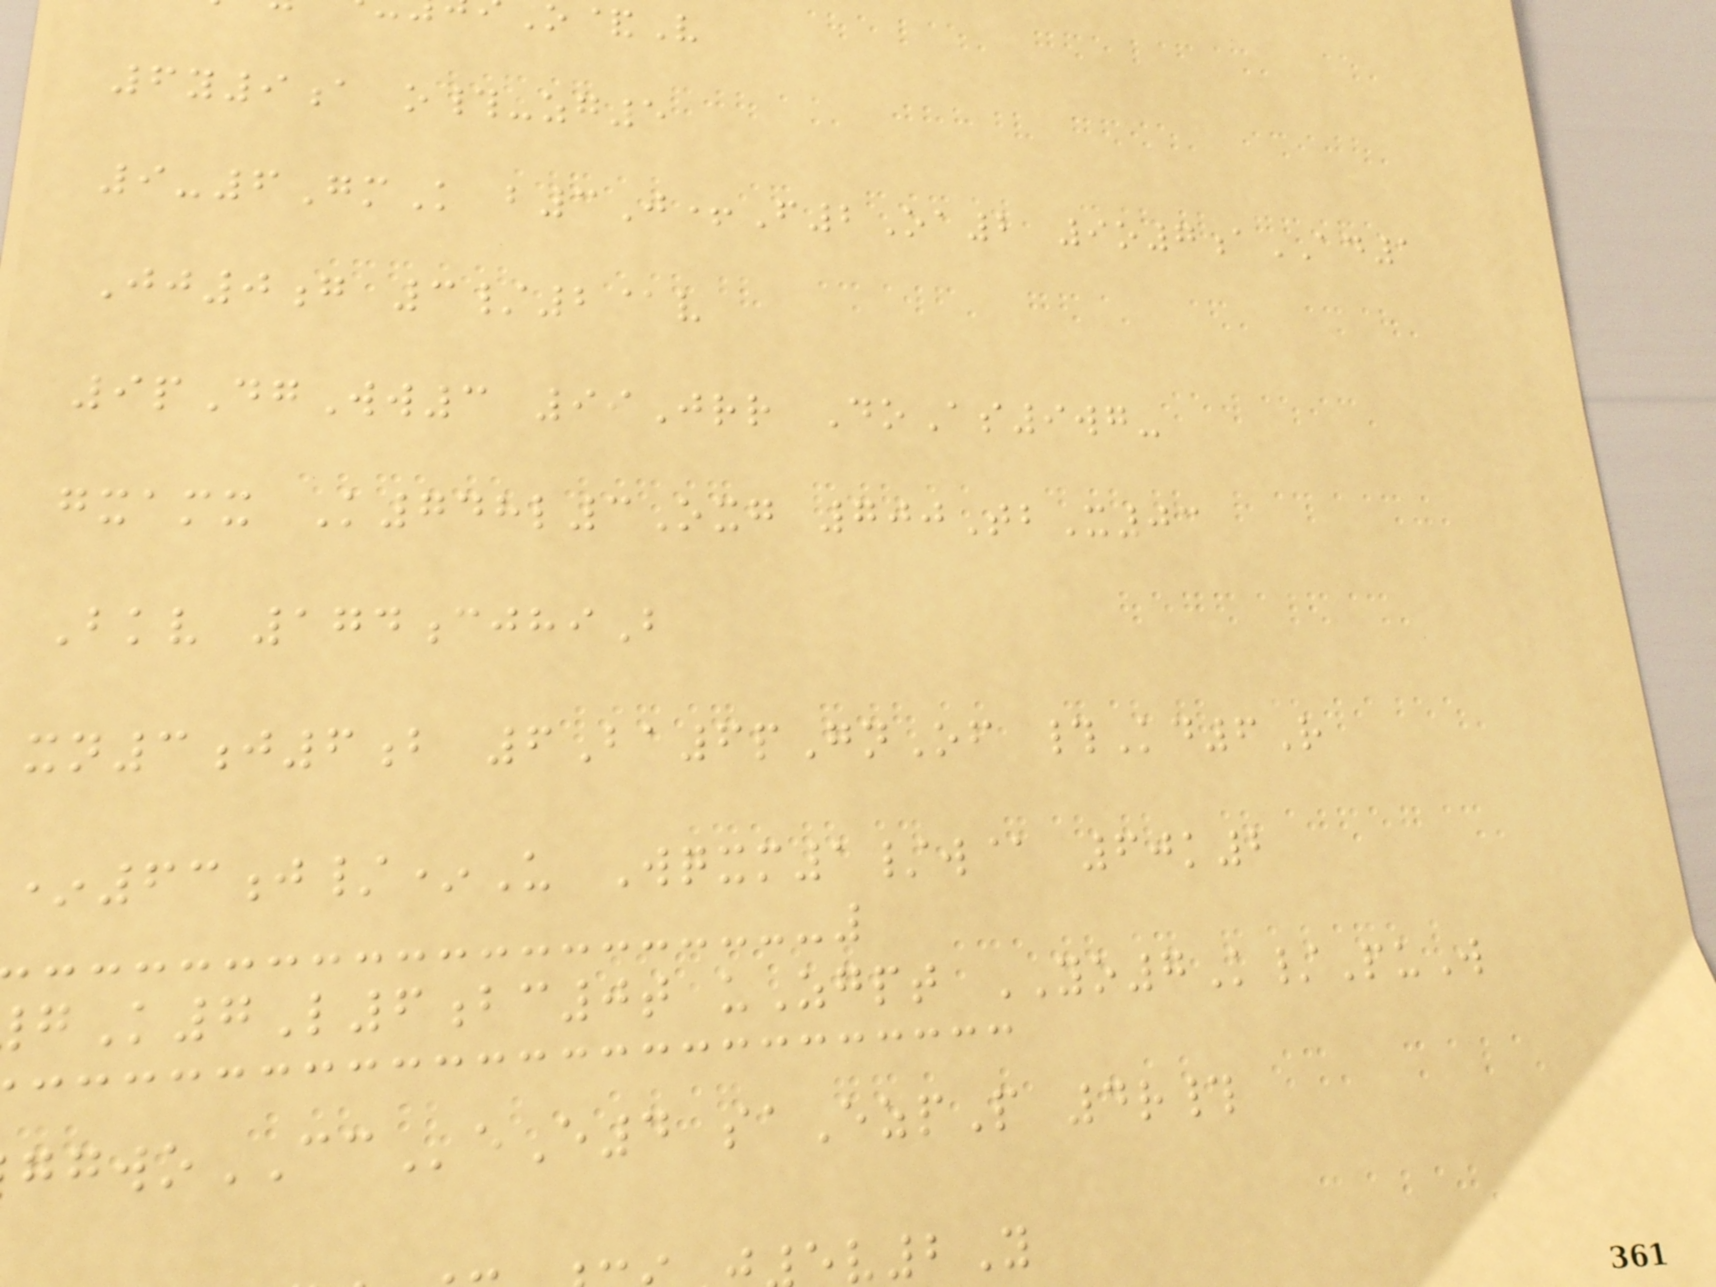&V
6y9a o#-zg5
9-6GmK b3J+F2Oa2 9o7aAD1
Jj0g 3/2@v
9pDgWw3 99Jrr DoAs9wg-
gxamx K748l3Oxg 700TbX03
Bkv 174cjhiB
xn3j6b 6Ba6pGnOf #Kd6R
*63j/*U Wqxm1/w@ 60k2
K7L6bc0t uZgpt YO7K/PuW
woCCeE4 saEzpP 4r#
